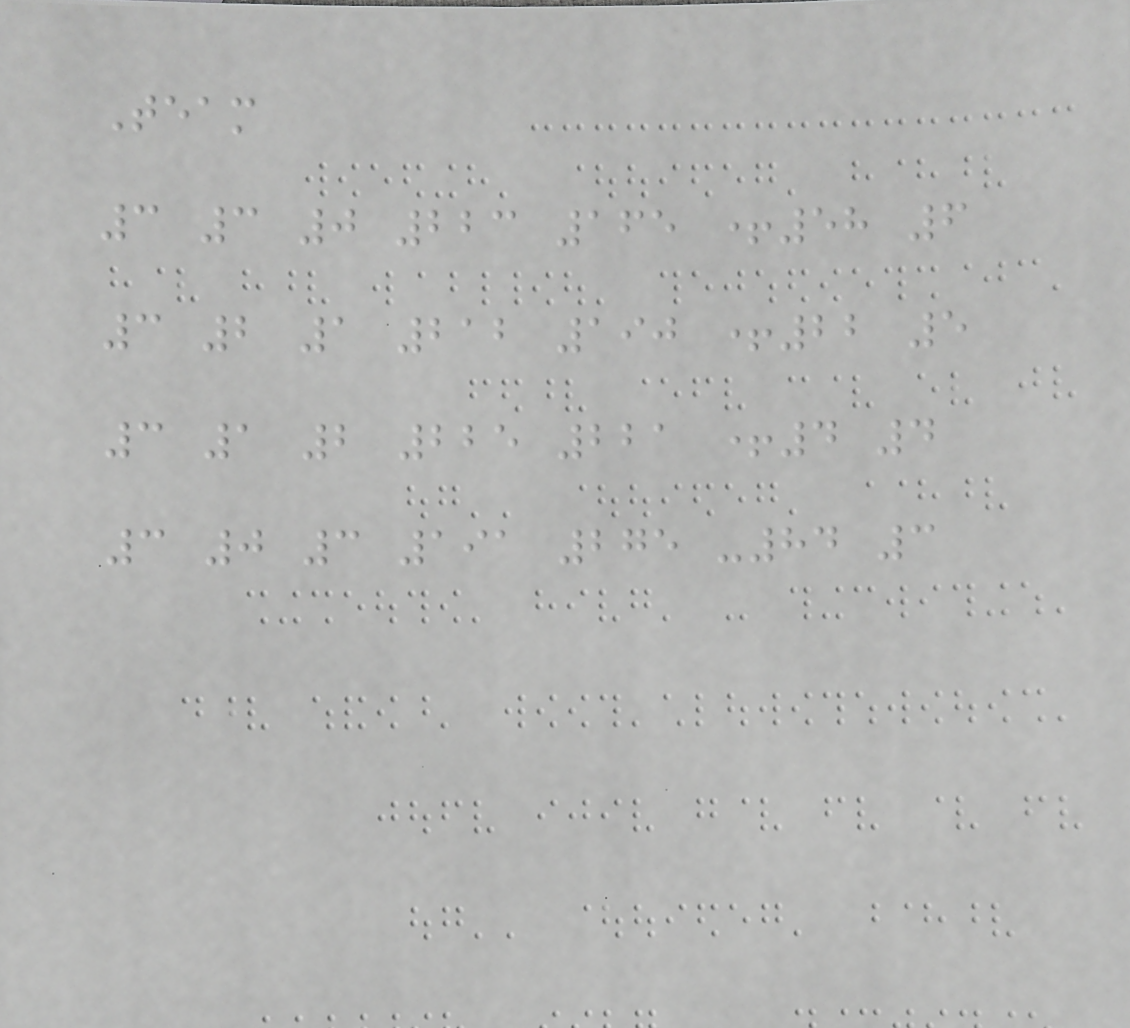Team
3 3 0 223 165 +58 6
3 2 1 212 190 +22 5
3 1 2 225 221 +4 4
3 0 3 191 275 -84 3
